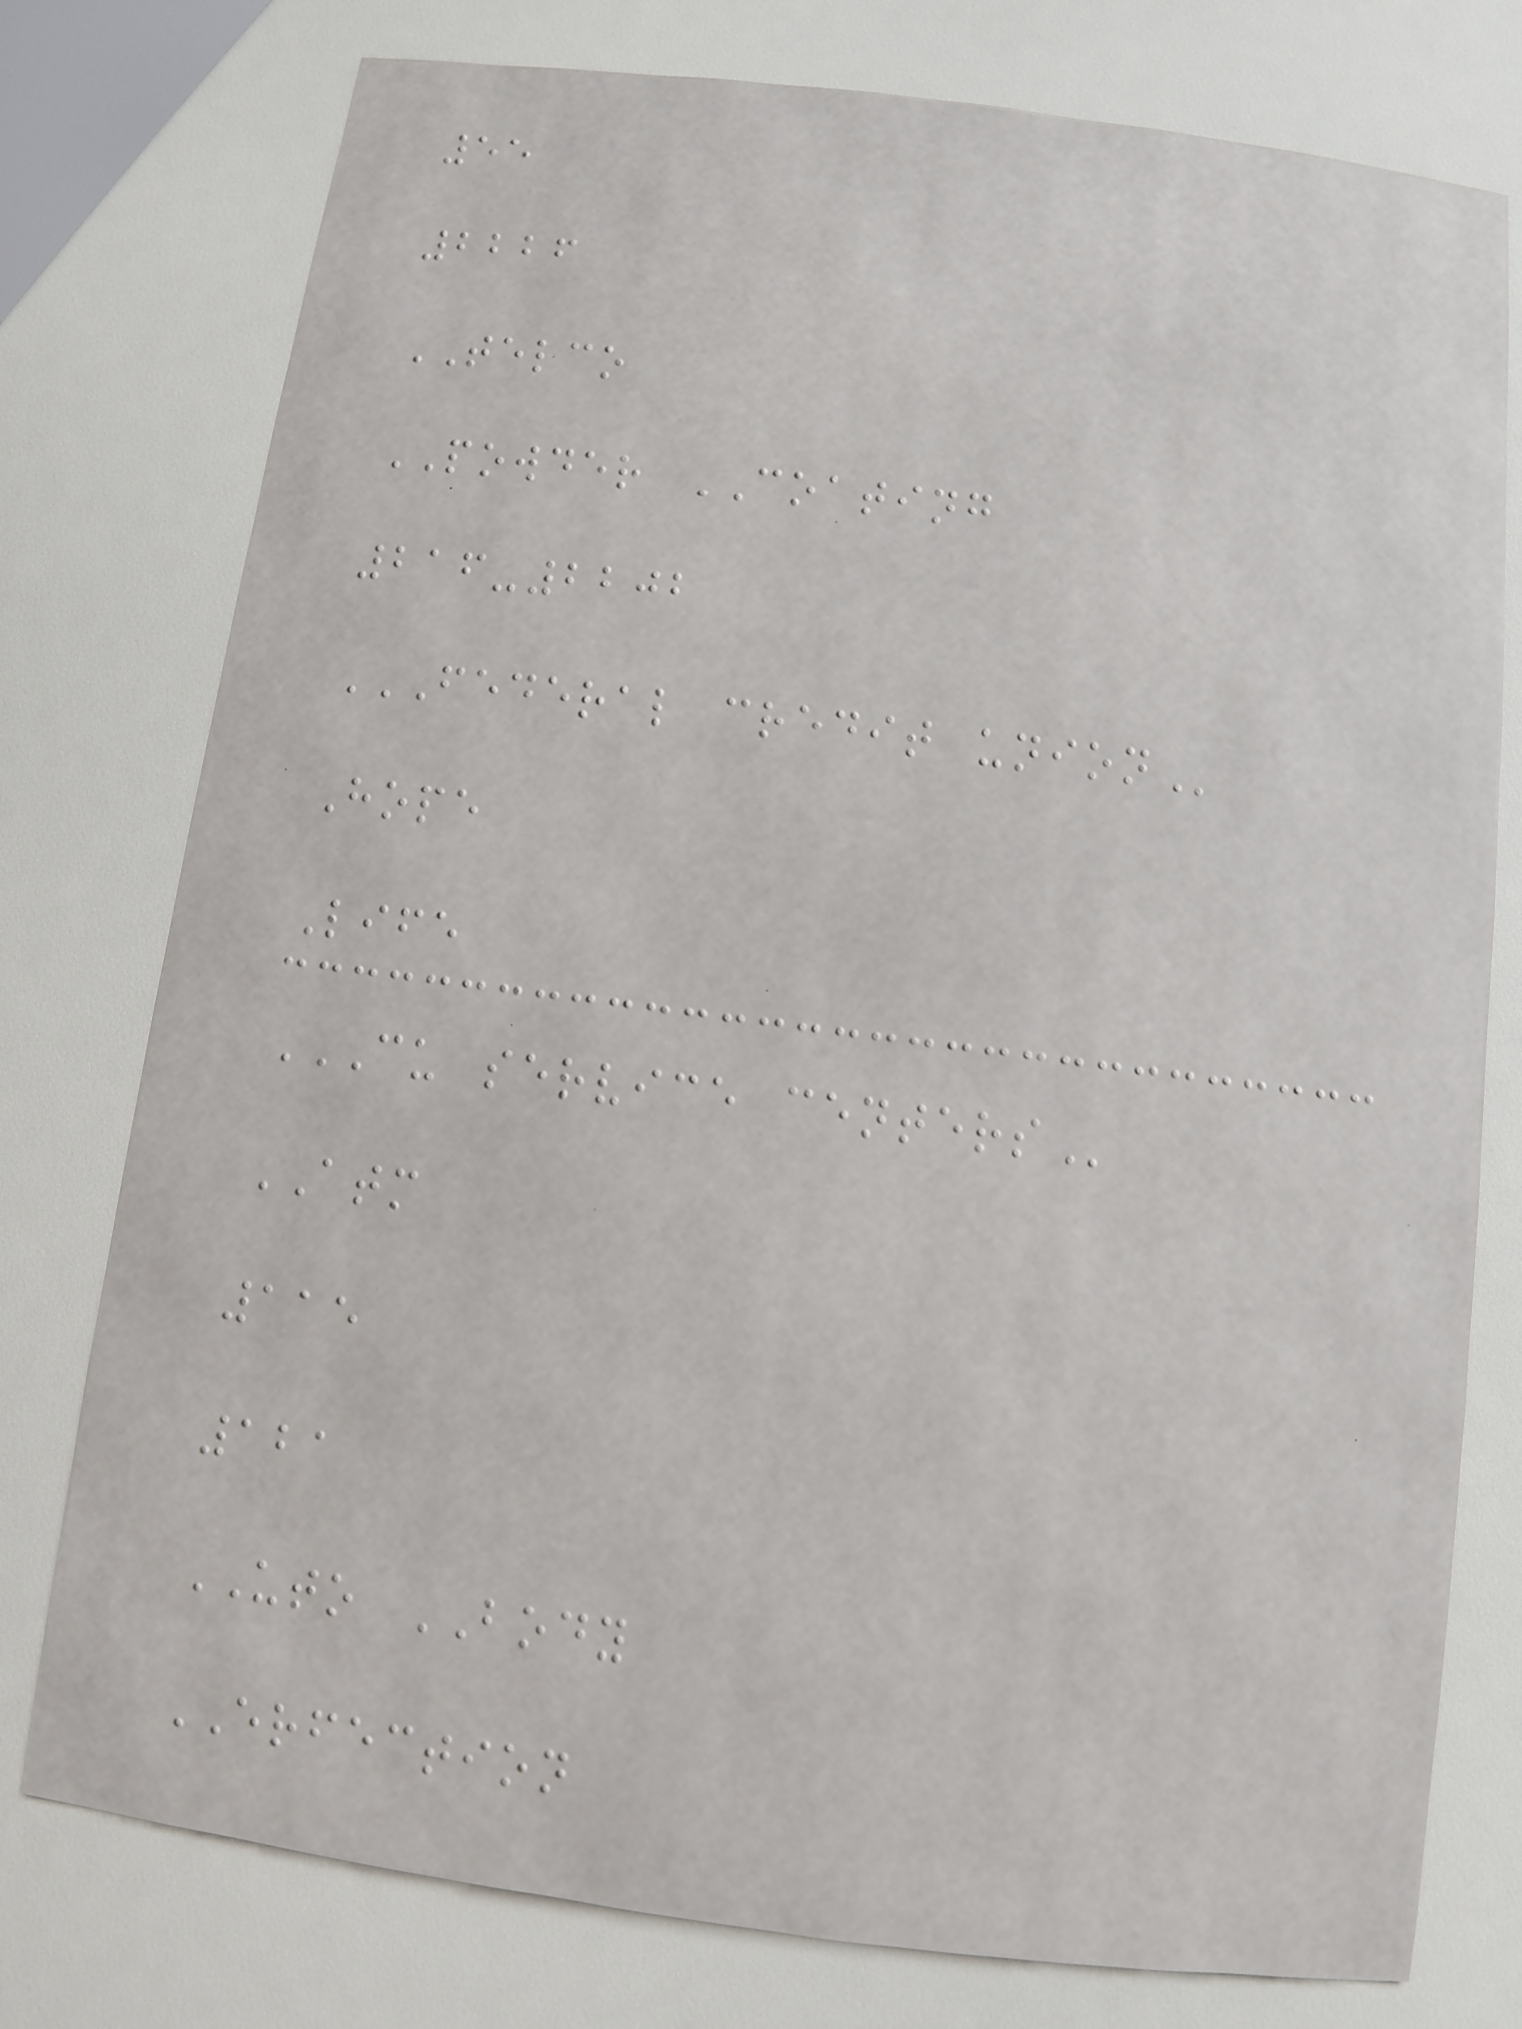55
2226
TELCO
POWDER COATING
216-2202
FEDERAL CREDIT UNION
Hope
Life
CU SERVICE CENTERS
ATM
115
121
UTO BODY
ERFECTION
